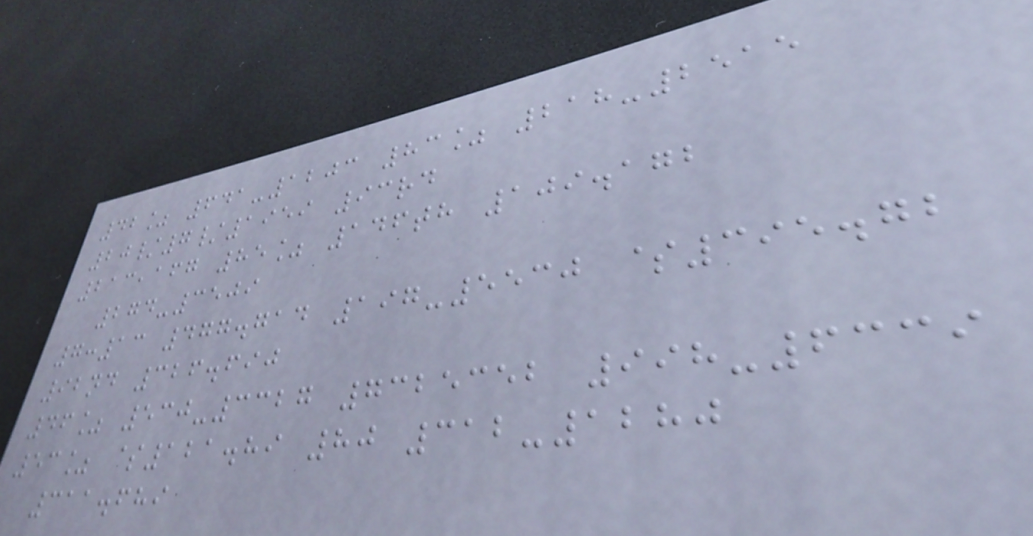42% 641-1203 83% 218-2515
20/7/1959 93rd
213,167 85% 146th 109.172
274-3509
7:13 477.714 197-5530 $395.72
92nd 326.690
46% 530-3327 7325352 998-6339
53% $121.89 80 312-1280
311.689
